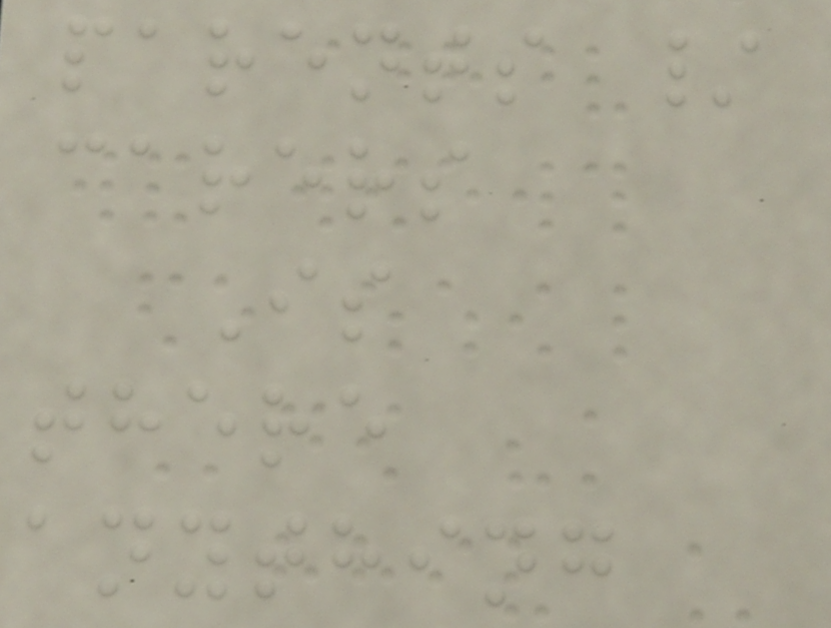parents /
carers
Is
there
anything
